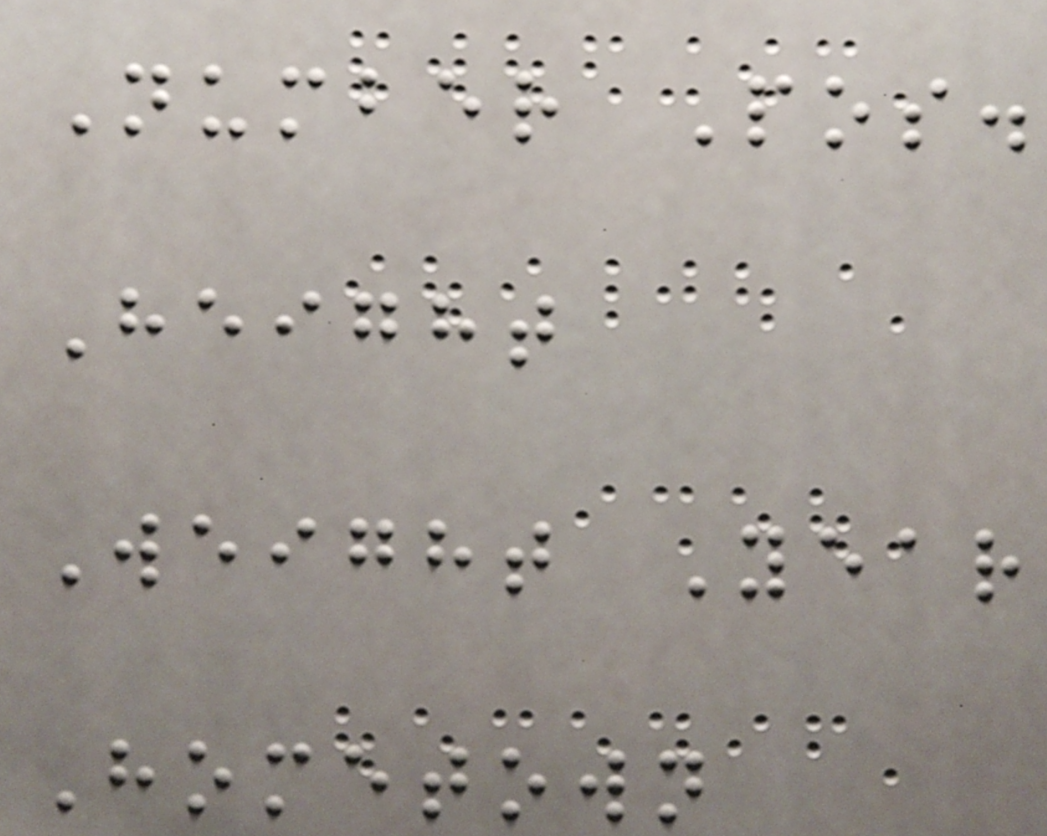Number Pos.
Height
Weight Year
Hometown
